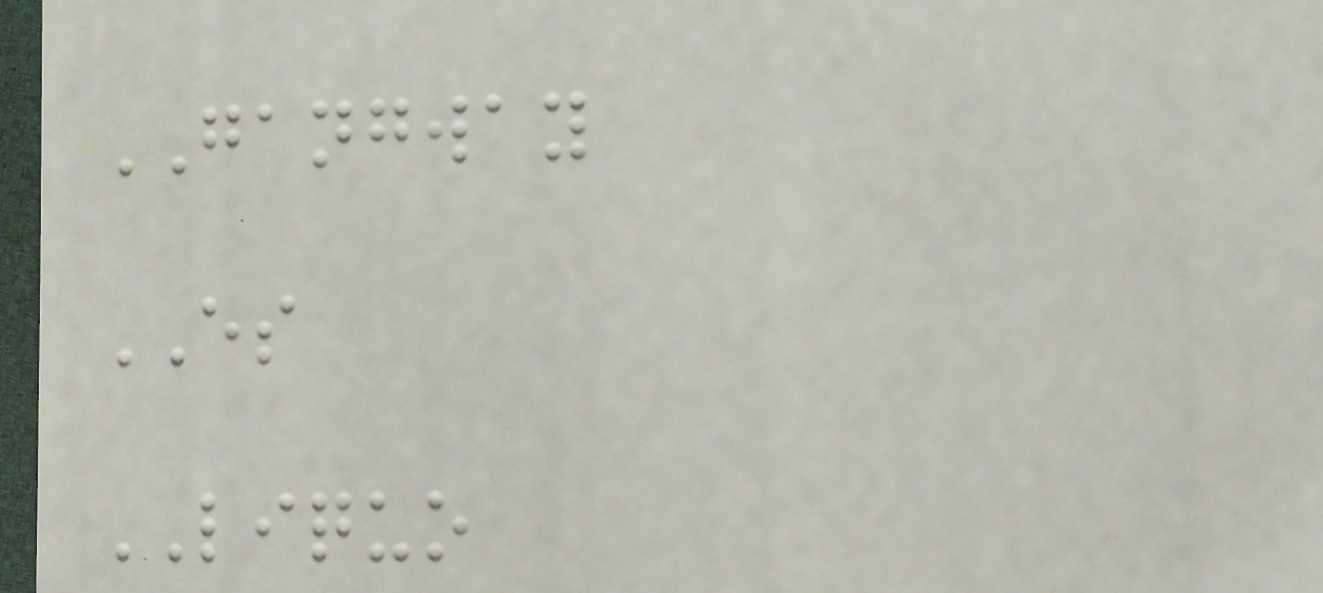GANGWAY
ES
LIQUO
